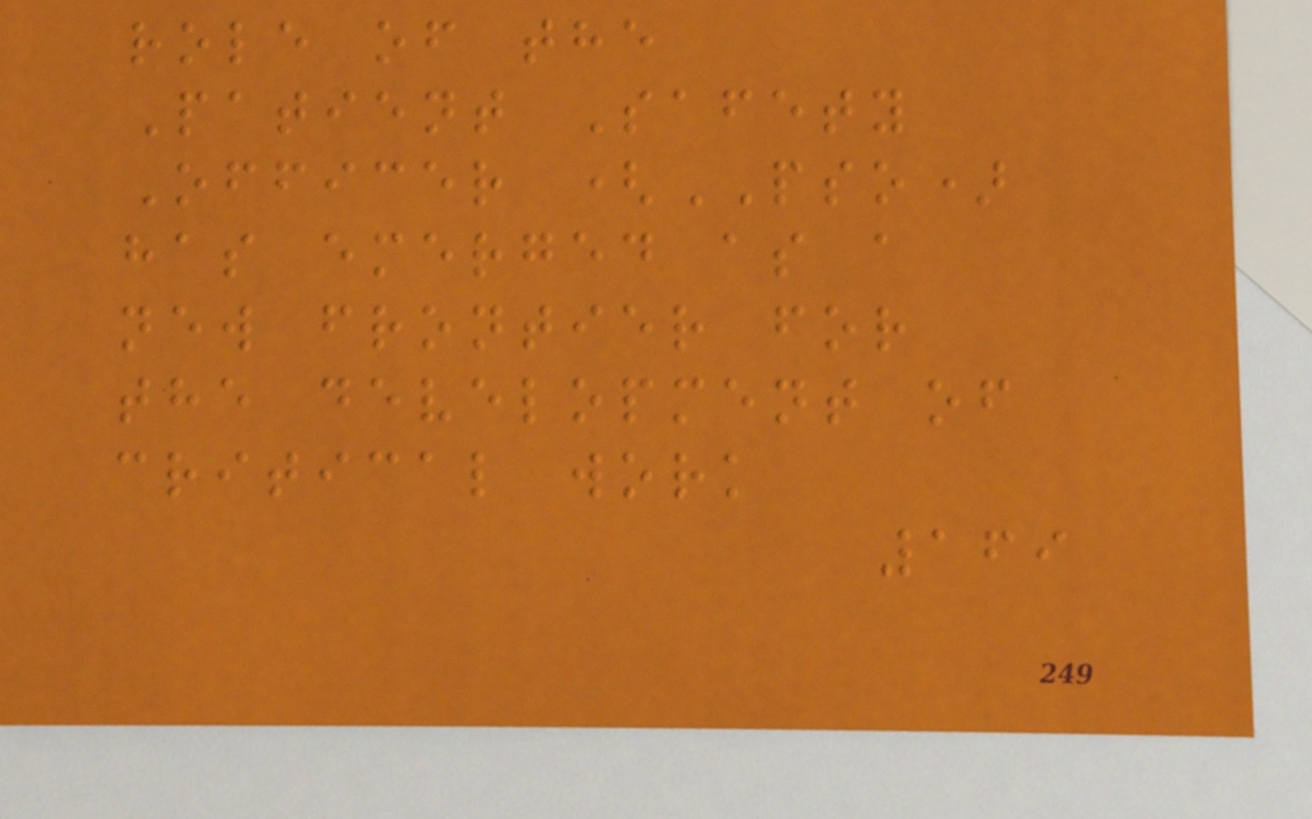role of the
Patient Safety
Officer (PSO)
has emerged as a
new frontier for
the development of
critical work
169
